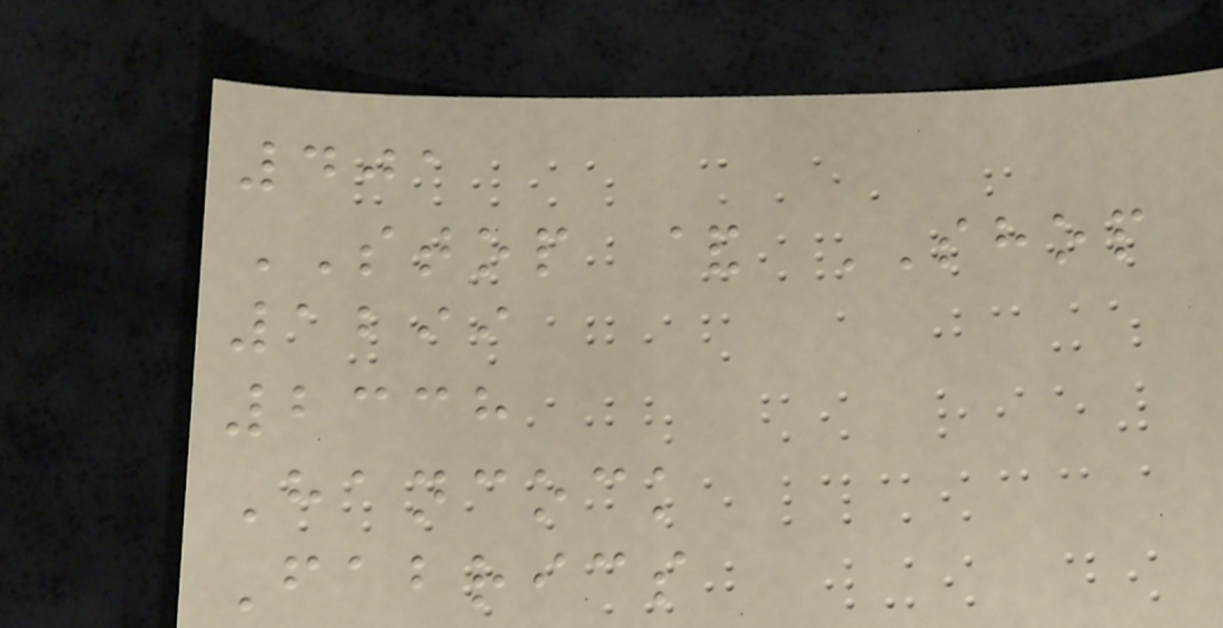401
STOP & SHOP
1299
2338
Hancock
Fabrics
